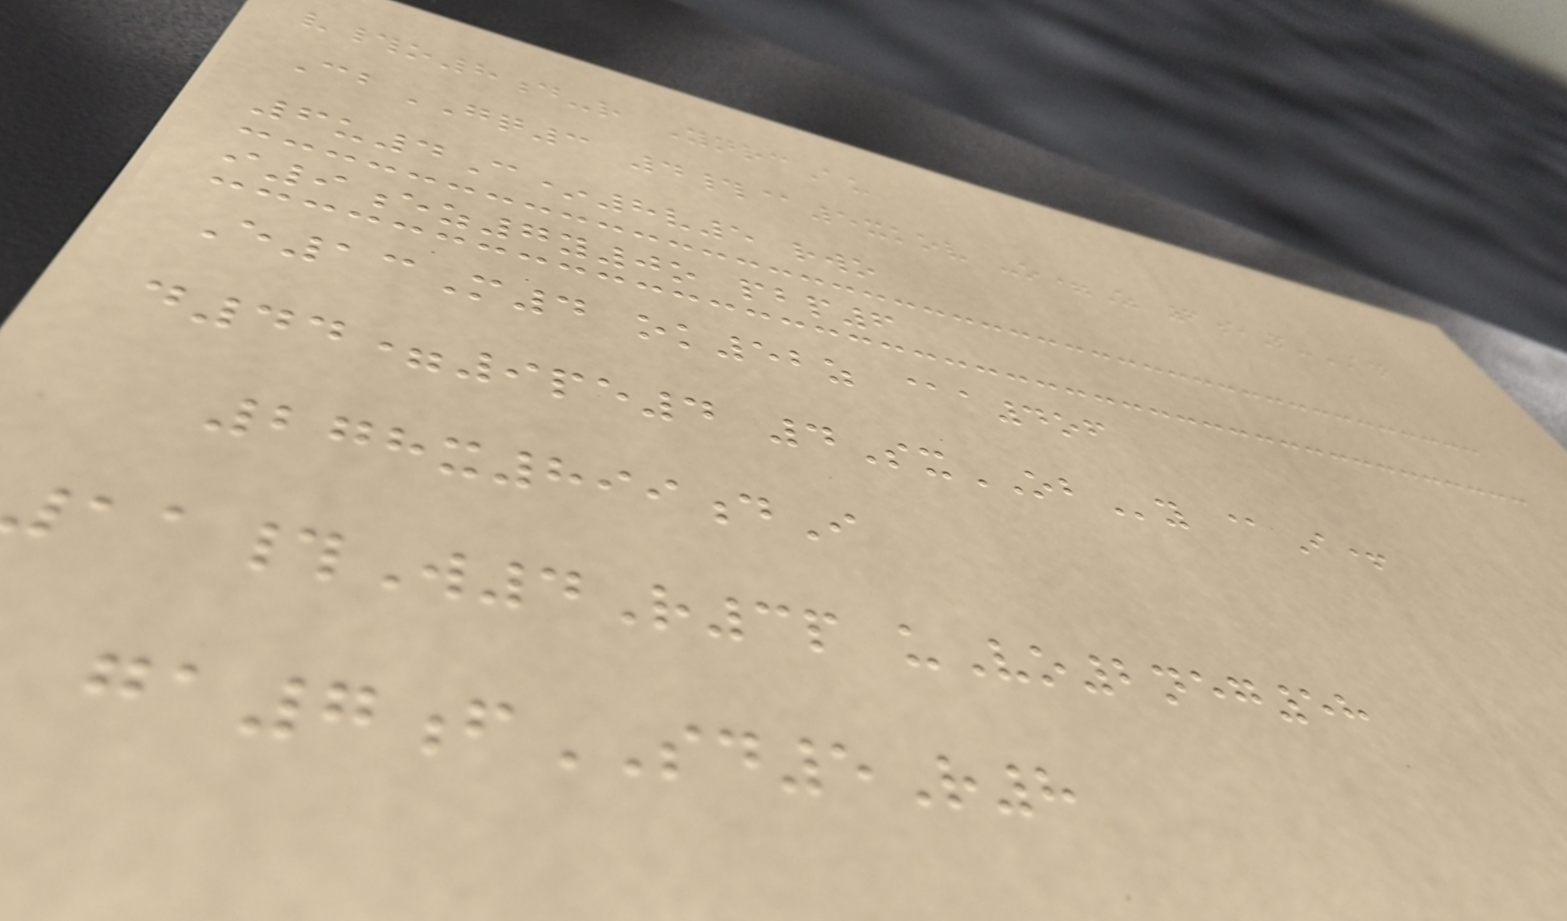v#o8d-r YnrcAu
CbGQ3 4#@5xkov -o=Z 6eP-AQ
6u4C*8v5 rwo
i9ez7y0o pbp6
E13M4 ok52z @a4of
d44=9pe4 4SxOBy @I+
278x899dI
11#W4R3p uVo2neg58
ga7fSD5R8
